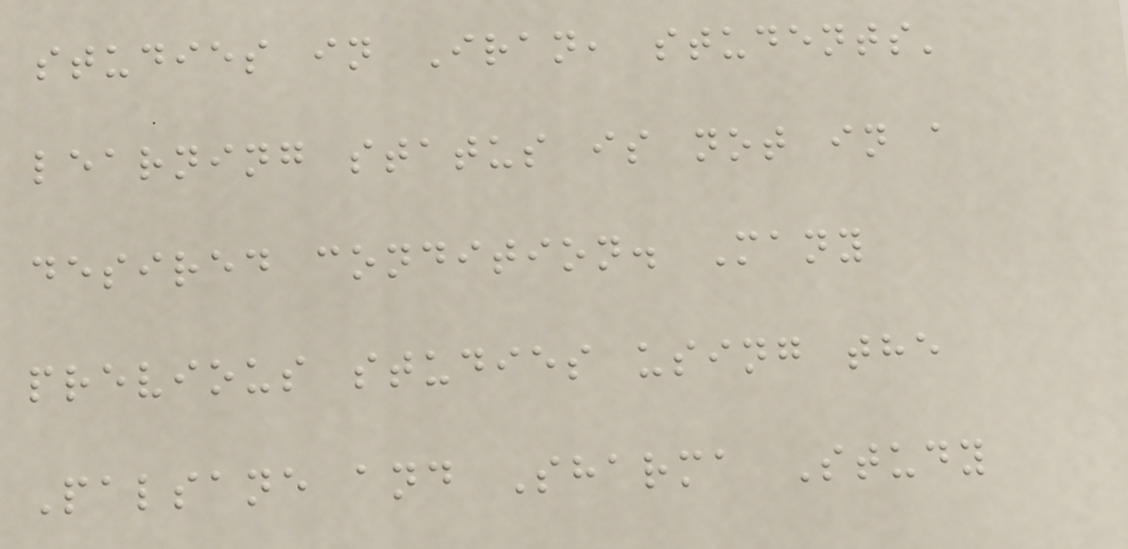studies in Iran, students'
learning status is not in a
desired condition. Many
previous studies using the
Palsane and Sharma Study
